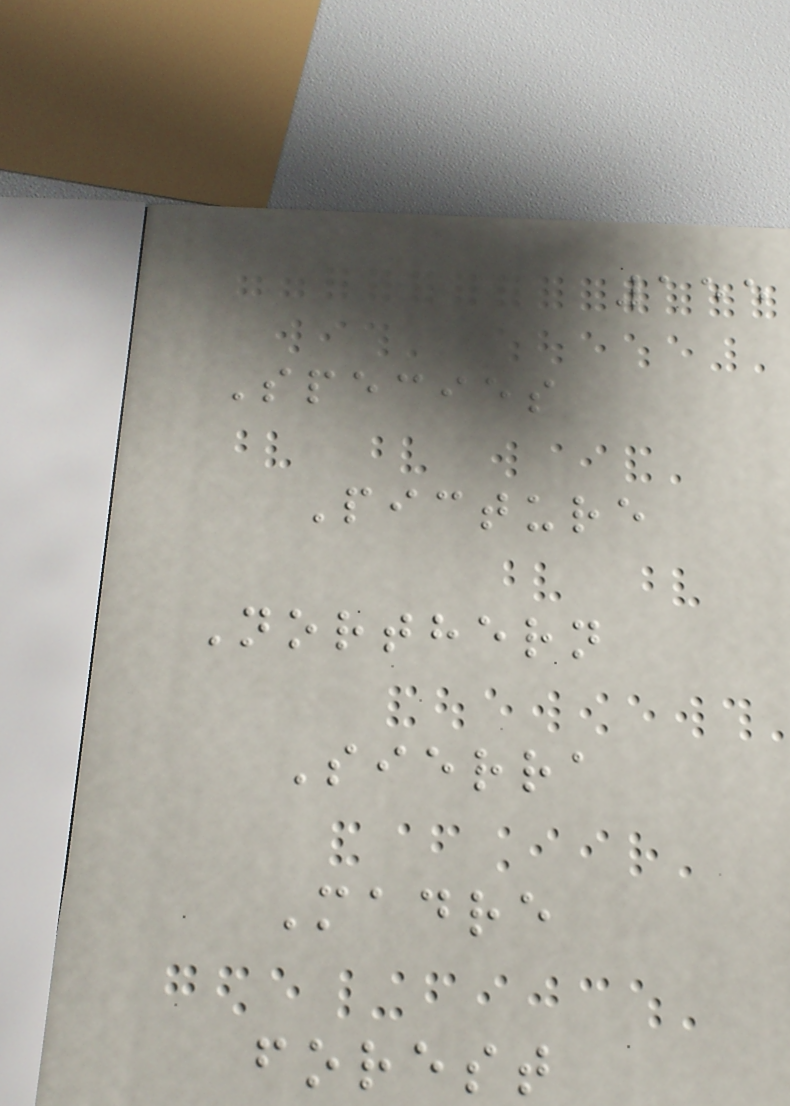155
Species
Picture
Northern
Sierra
Madre
forest
